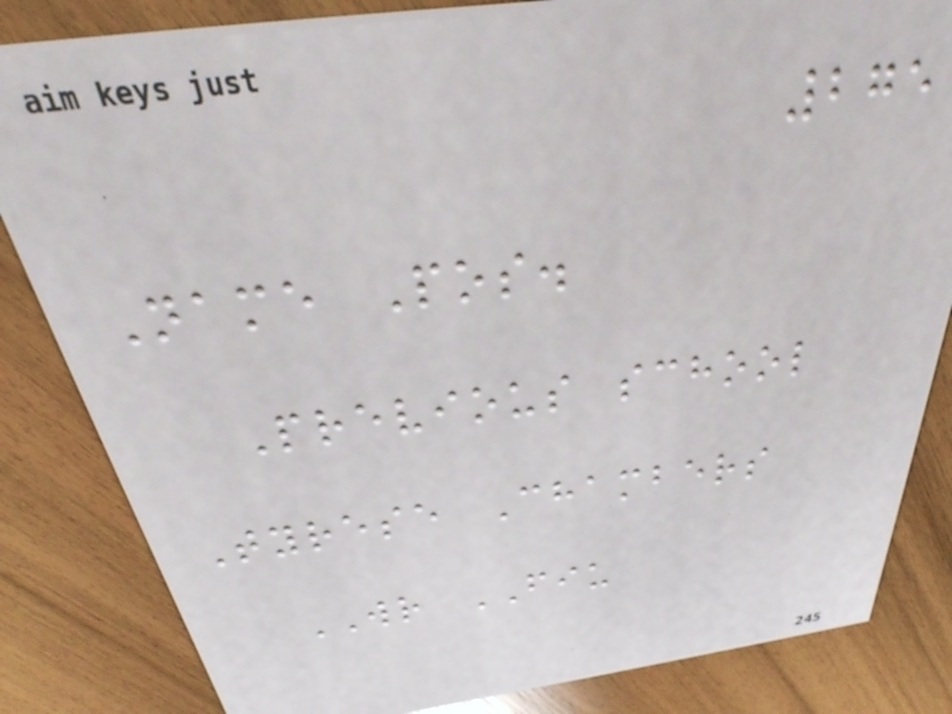275
Name Pos.
Previous school
Tyrese Chambers
WR FIU
